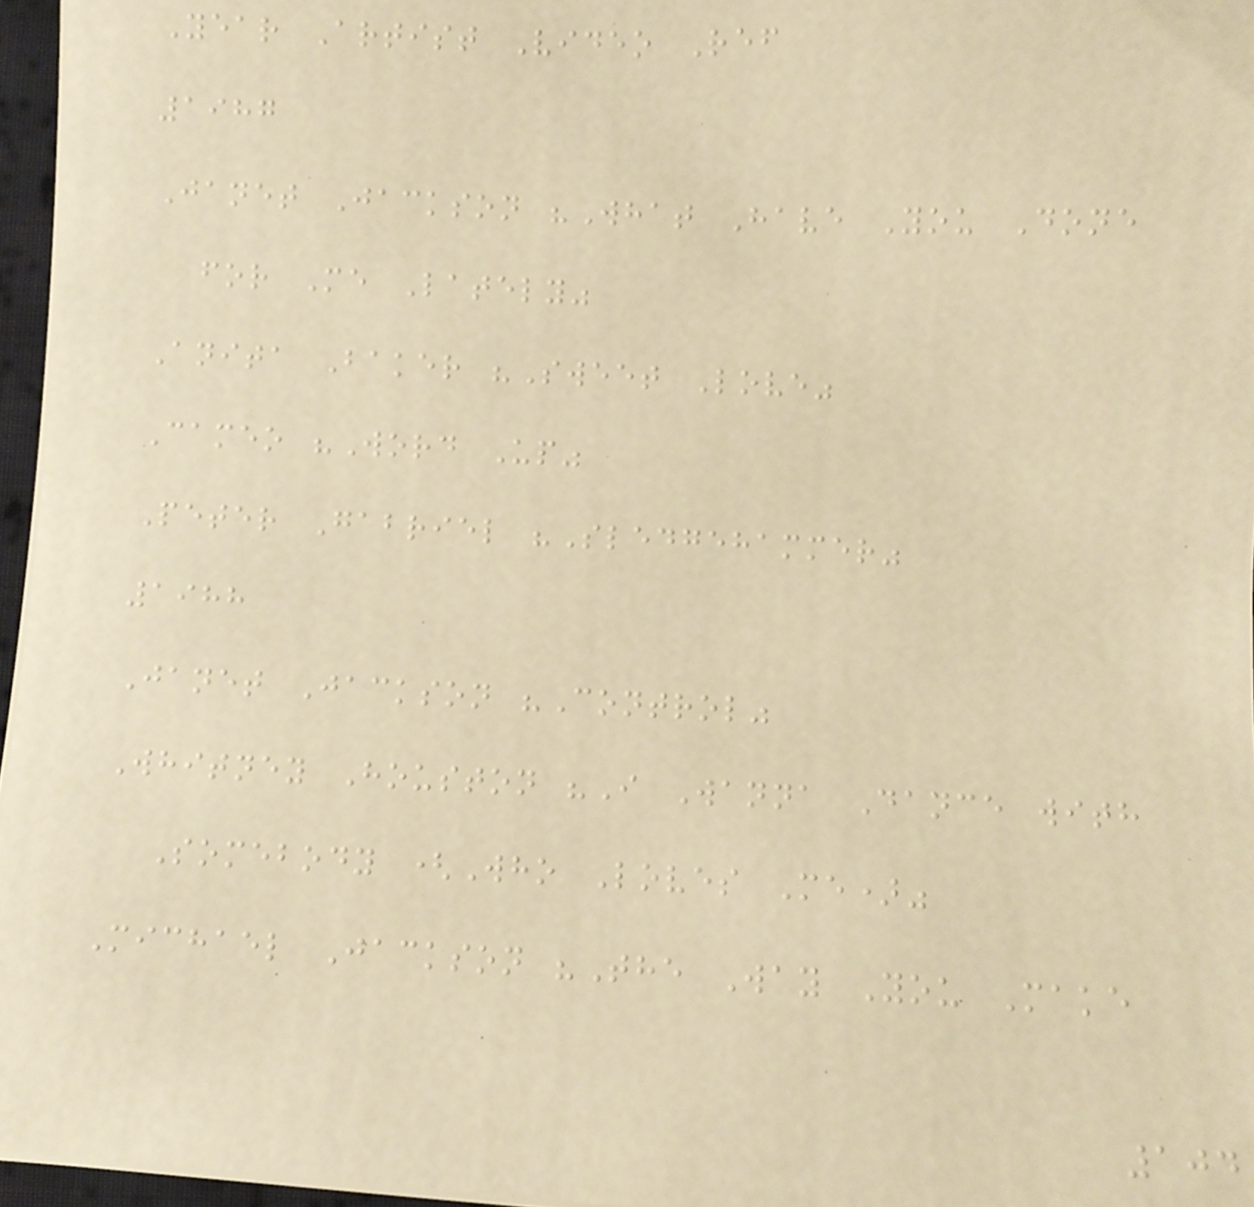Year Artist Video Ref
1987
Janet Jackson "What Have You Done
for Me Lately"
Anita Baker "Sweet Love"
Cameo "Word Up"
Peter Gabriel "Sledgehammer"
1988
Janet Jackson "Control"
Whitney Houston "I Wanna Dance with
Somebody (Who Loves Me)"
Michael Jackson "The Way You Make
104
